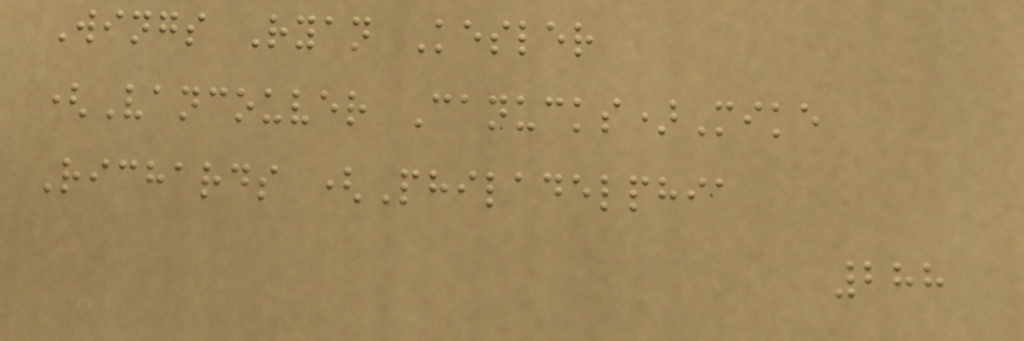Wings Ryan Kesler
(Vancouver Canucks)Mike
Richards (Philadelphia
288
